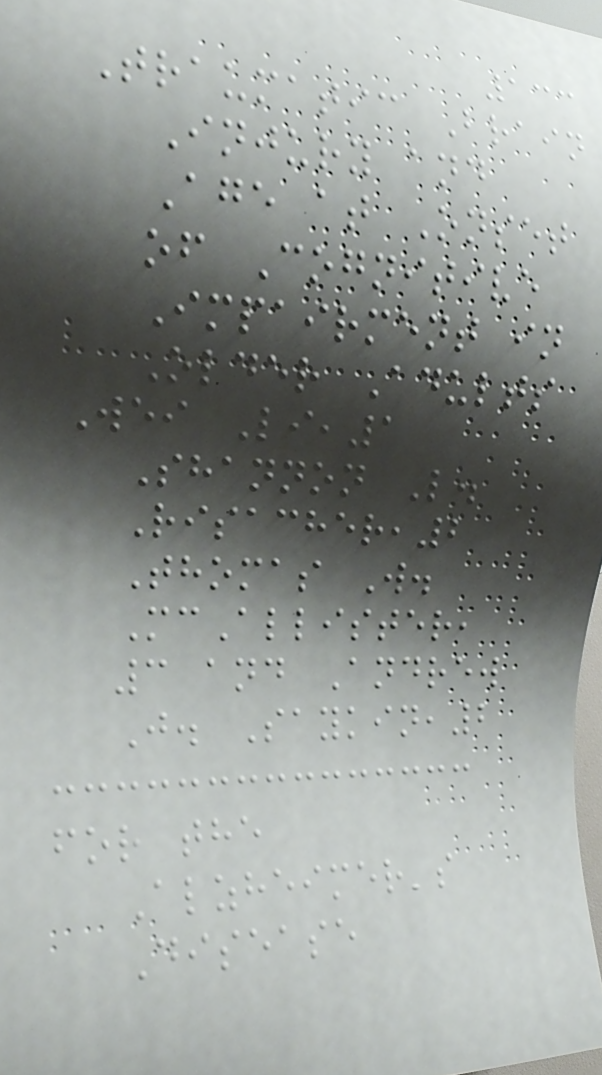133
Traumatic Brain
Injury and
Age at Onset
of Cognitive
Impairment in
Older Adults
Wei Li,1
Shannon L.
Risacher,2
Thomas W.
McAllister,
3 and Andrew
J. Saykin,2
for the
Alzheimer's
Disease
